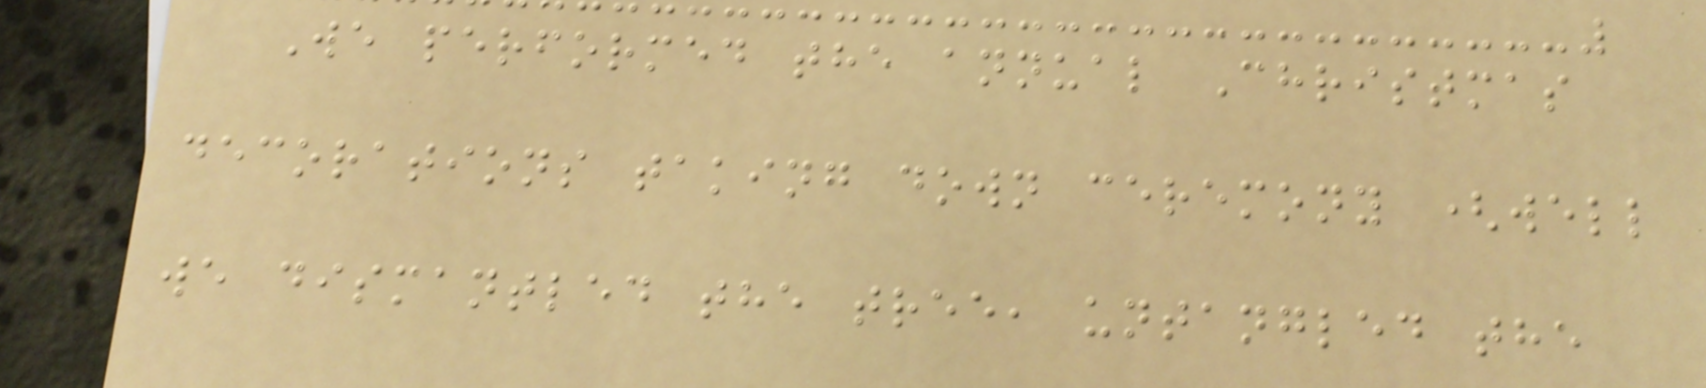We performed the annual Christmas
decorations taking down ceremony (well
we dismantled the tree, untangled the
